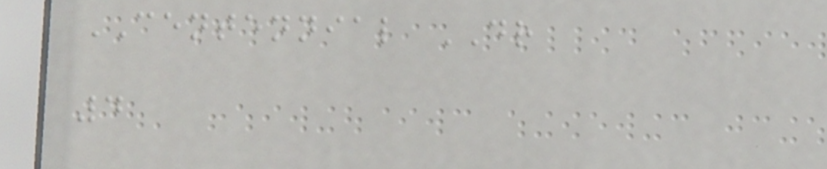CENTENNIAL DR
4
